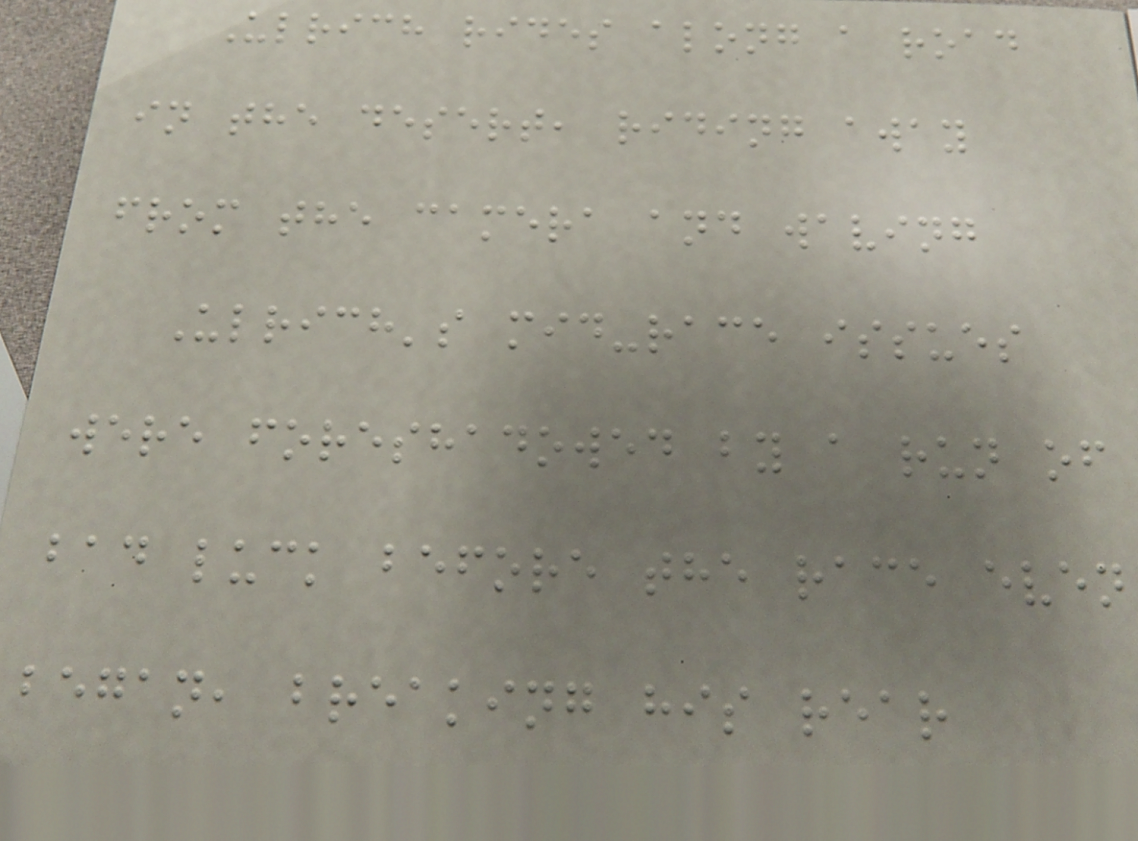Ulrich rides along a road
in the desert, riding away
from the camera and waving
Ulrich's mid-race issues
were foreshadowed by a run of
bad luck before the race even
began, breaking his rear
